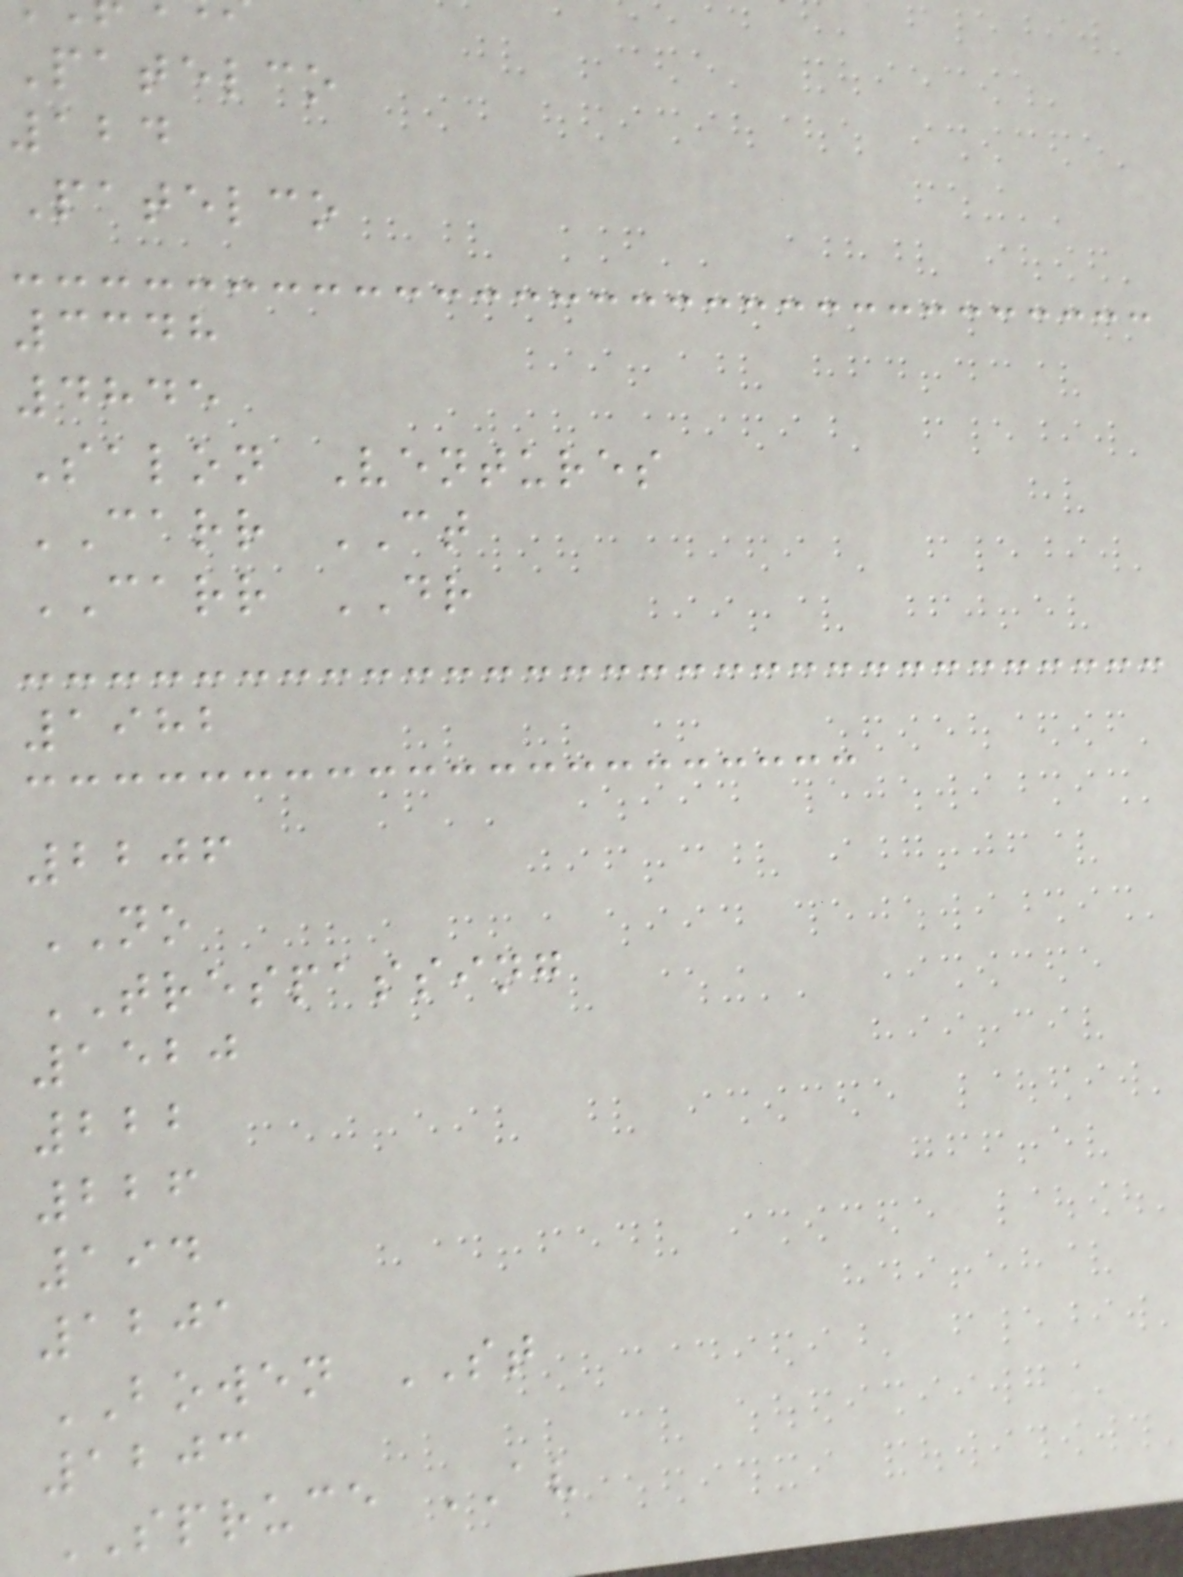Patelco
124
Patelco
3348
4845
Salon Ventures
CARR CT
CARR DR
1982
2206
NO
TRESPASSING
1520
222
226
194
1201
BOWEN ST
1203
SPRUCE AV
